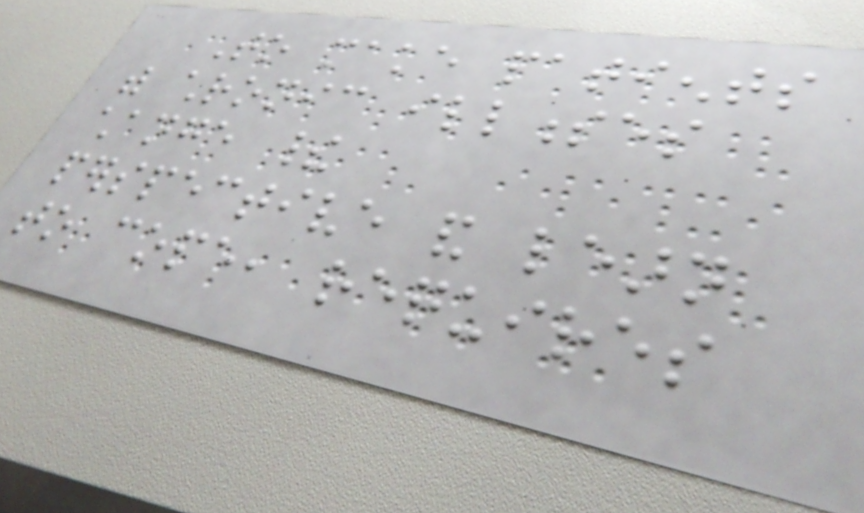To make patients
with chronic illnesses
change their
perspective and learn
to cope, requires
